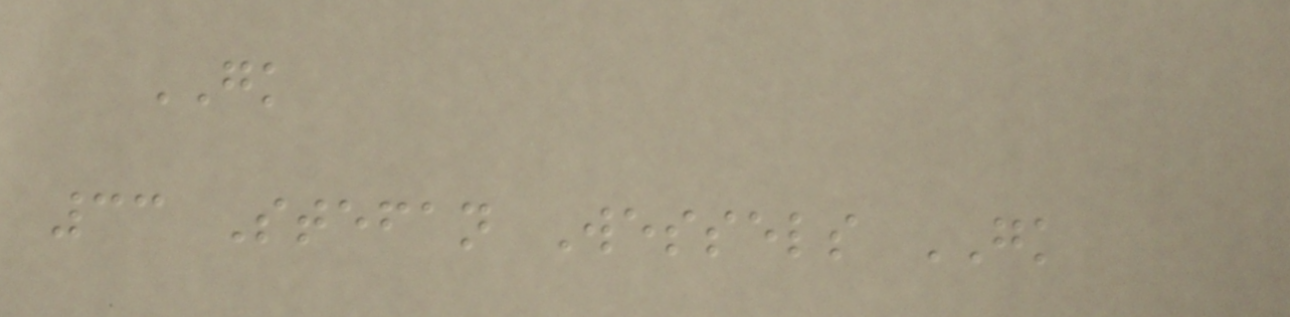GK
33 Stefan Wessels GK
